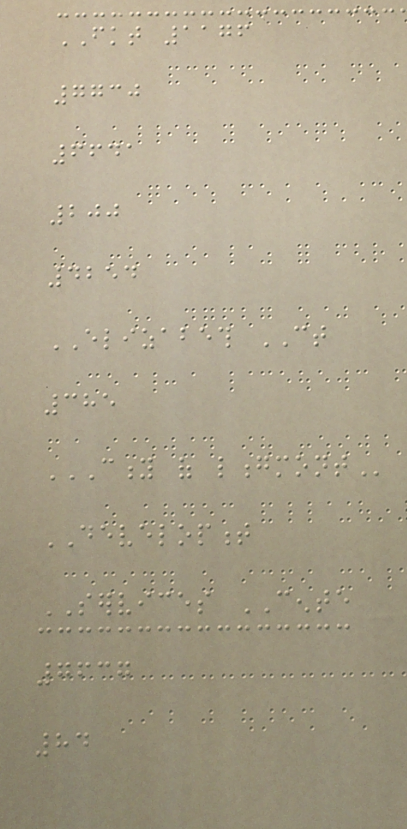FKT 1176
7730
6641
200
4254
ELIZABETH CT
385
CITY OF LONGMONT
DEVELOPMENT
SERVICES CENTE
7637
84
